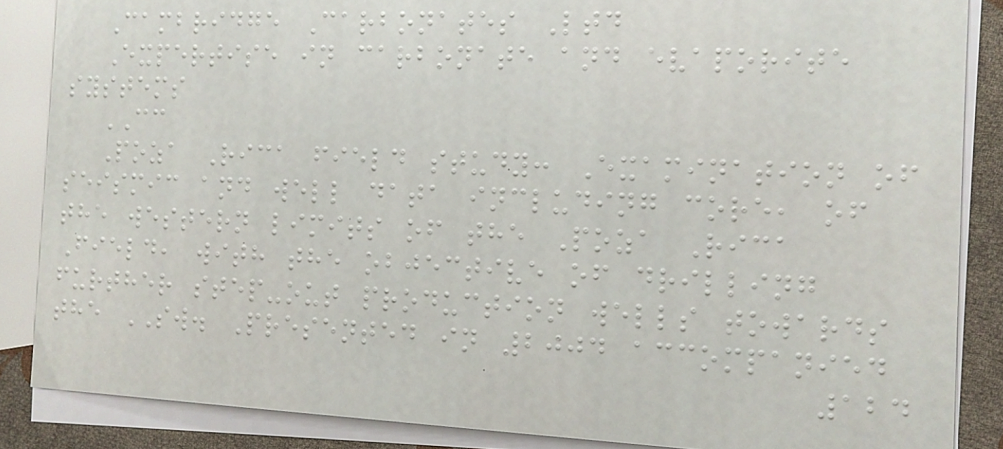Cambridge Carbonates Ltd
Expertise in carbonate and evaporite
systems
CC
Poza Rica field study: Examination of
seismic and well data including core, of
the western limits of the Poza Rica
Field, with the objective of drilling
further step-out production wells towards
the SW. Presented in 2004 accompanied
124
